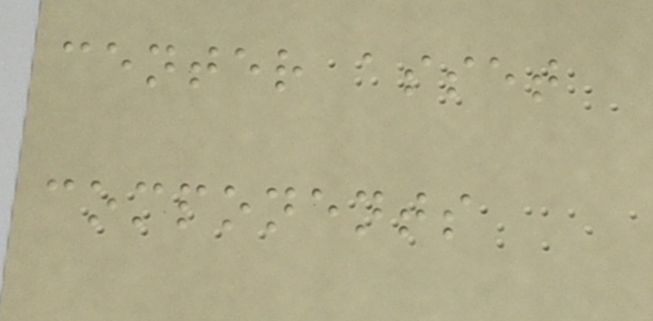center asset
components
